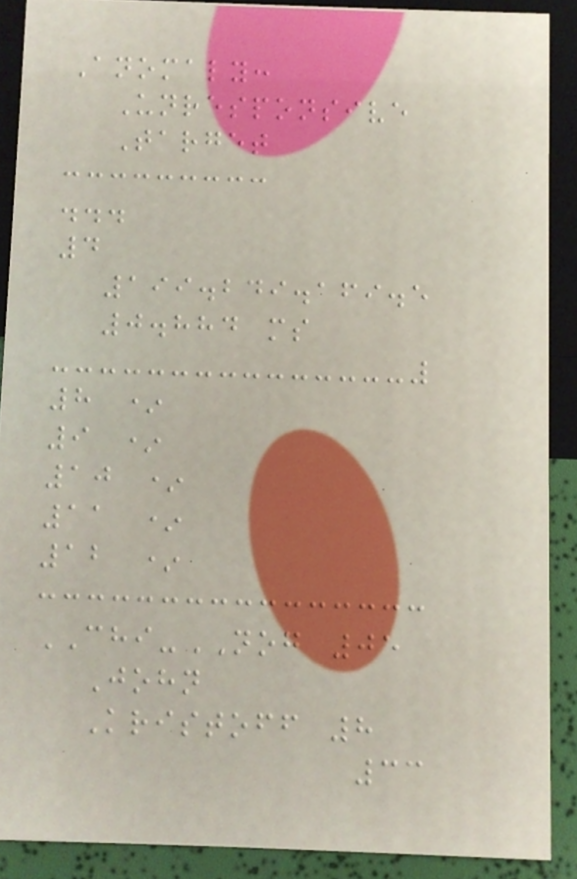Anomaly:
Unresponsive
Target
...
4
199.249.169.5
0.884 ms
8 *
9 *
10 *
11 *
12 *
CHI-NOG 05
John
Kristoff 8
33
